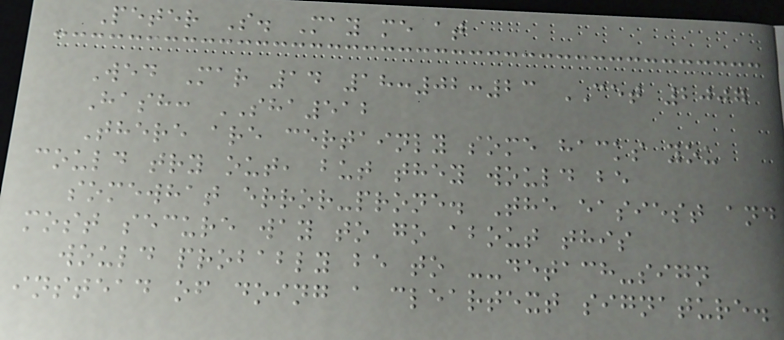Peter S. May me at
Wed Mar 14 18:02:23 CET 2007
Hash: SHA512
There are certainly some hacks you
could try out, but they would be
somewhat error-prone. The easiest and
most secure way to go about this
would probably be to --detach-sign
instead of doing a cleartext signature.
